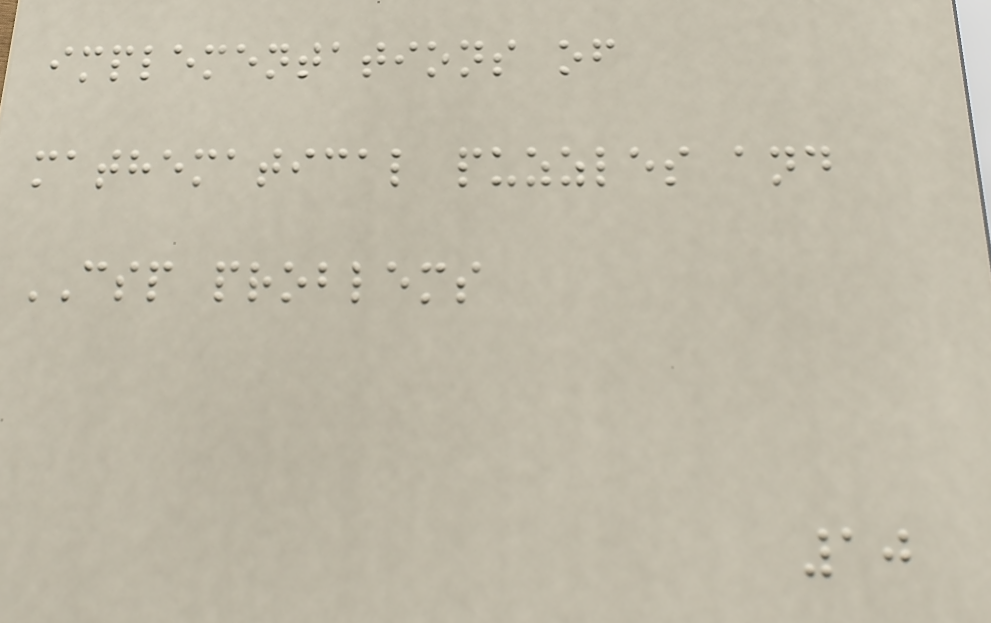implementations of
mathematical puzzles and
CSP problems
10
